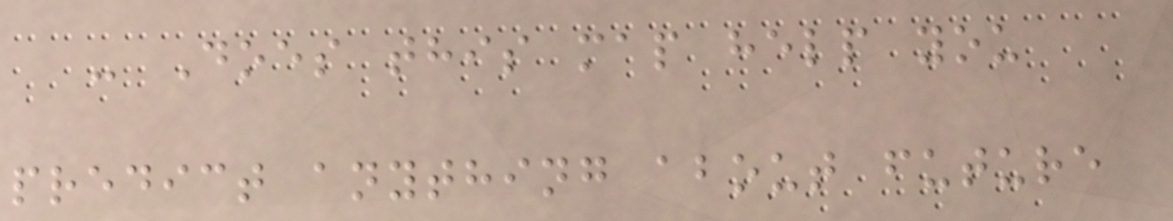- Does this map help you
predict anything about future
